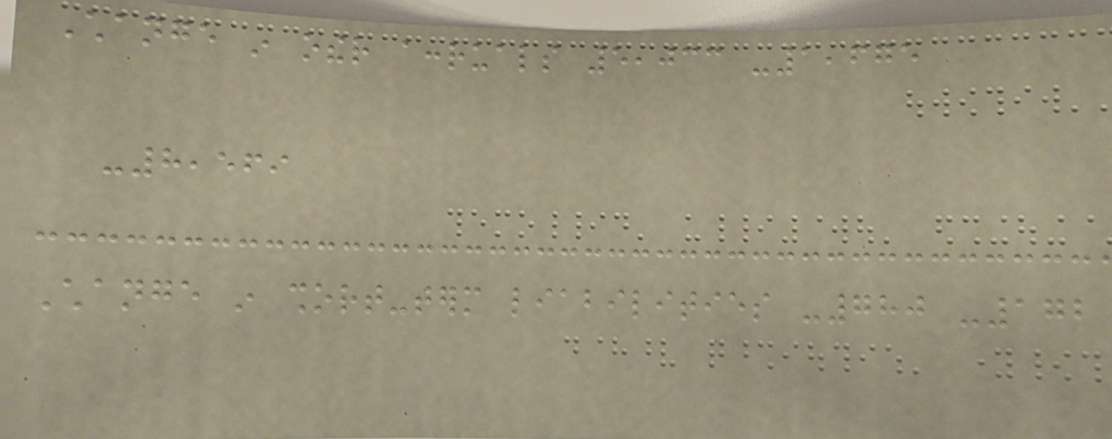Change in other accruals 5,033 -1,675
-8,569
Change in short-term liabilities -780 -172
